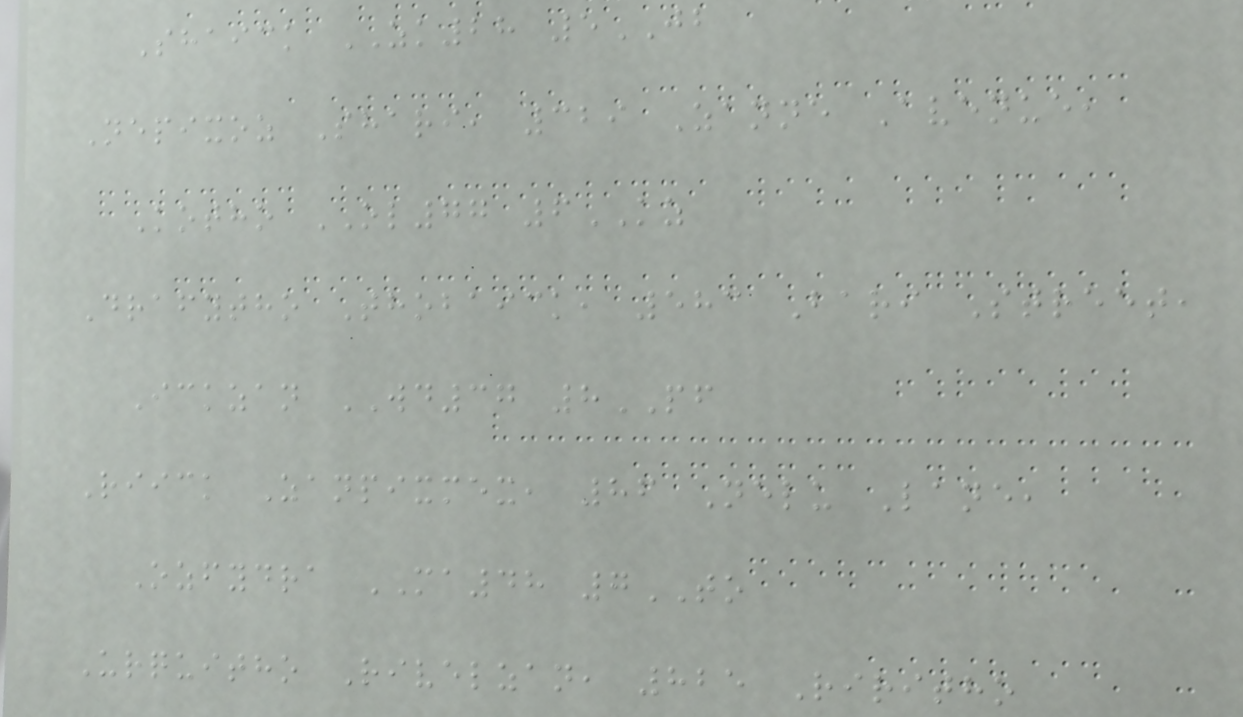Shaick ZK28 5JB
Nepixoz Shari, 329 Zanne Avenue,
Kotho OL77 6KZ
Drafytho Thobaick, 583 Bari Street,
Ickzan WD37 8PF
Riick Zanpixmex, 86 Nelu Lane,
Ozfydra MA48 7TO
Urquitho Rivelzan, 825 Riritho
